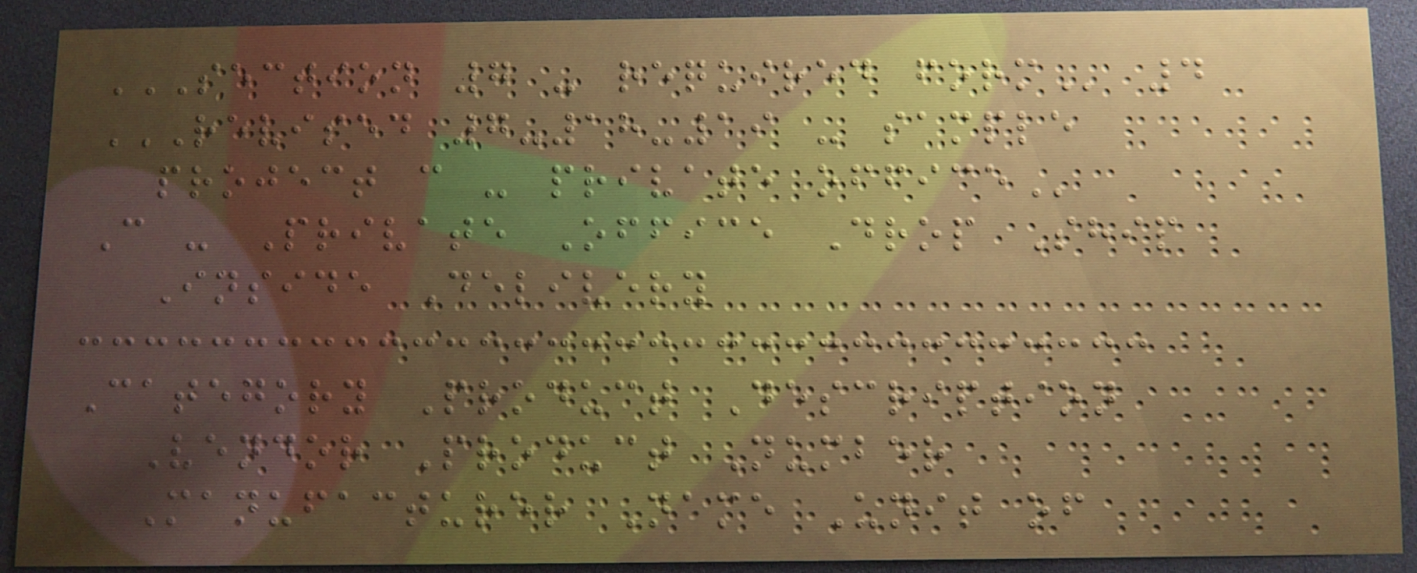SECTION 7 - REQUIRED FORM 4
REVISED 7-18-19 - SAMPLE
PROJECT C - PRIVATE OFFICE
C - Private Office Drop Ship
Inside Delivery
Category Product Description
Vendor Product Number
Manufacturer Name Unit of
